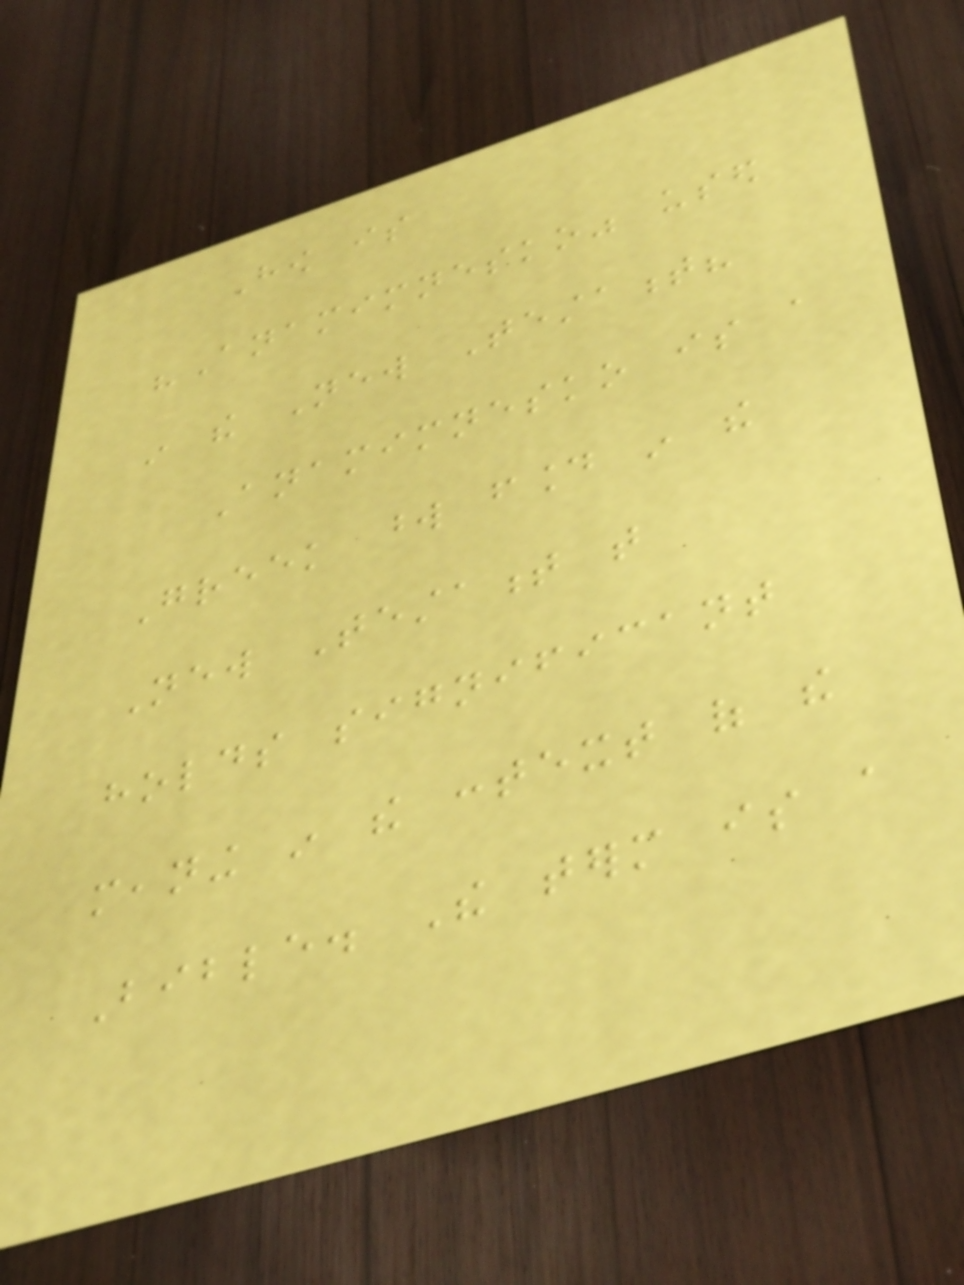How is
"Anamimnesko" used
in the New Testament?
Anamimnesko is a
Greek word found in the
New Testament that
holds significant
meaning in the context of the
Bible. The term is a
